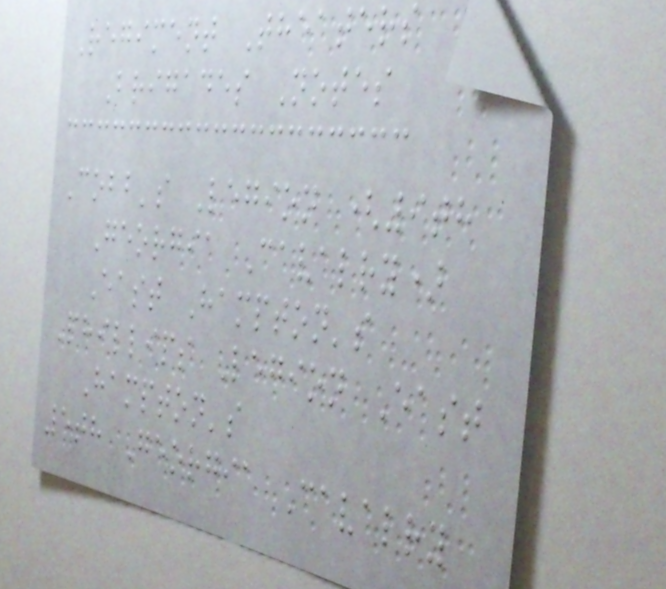Regiment Theaters
Brigades Notes
Cobb's Legion (9th
Georgia Cavalry)
East Hampton's
Phillips Legion East
Hampton's
5th Georgia Cavalry
